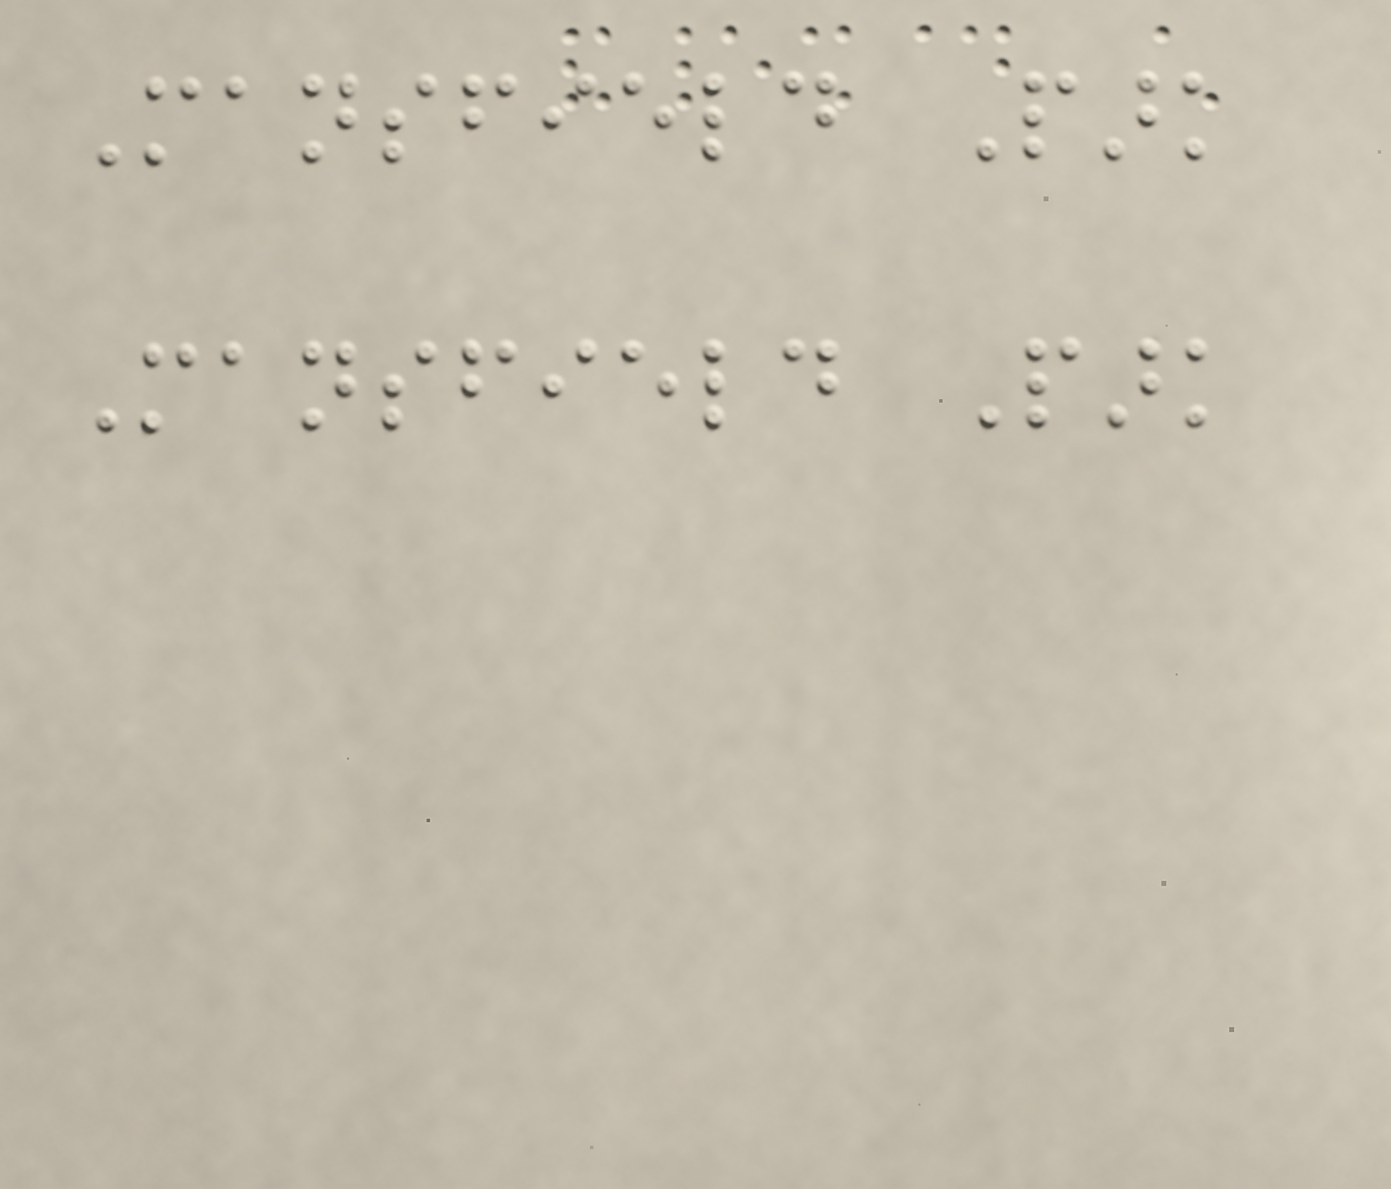Mansfield Park
Mansfield Park
